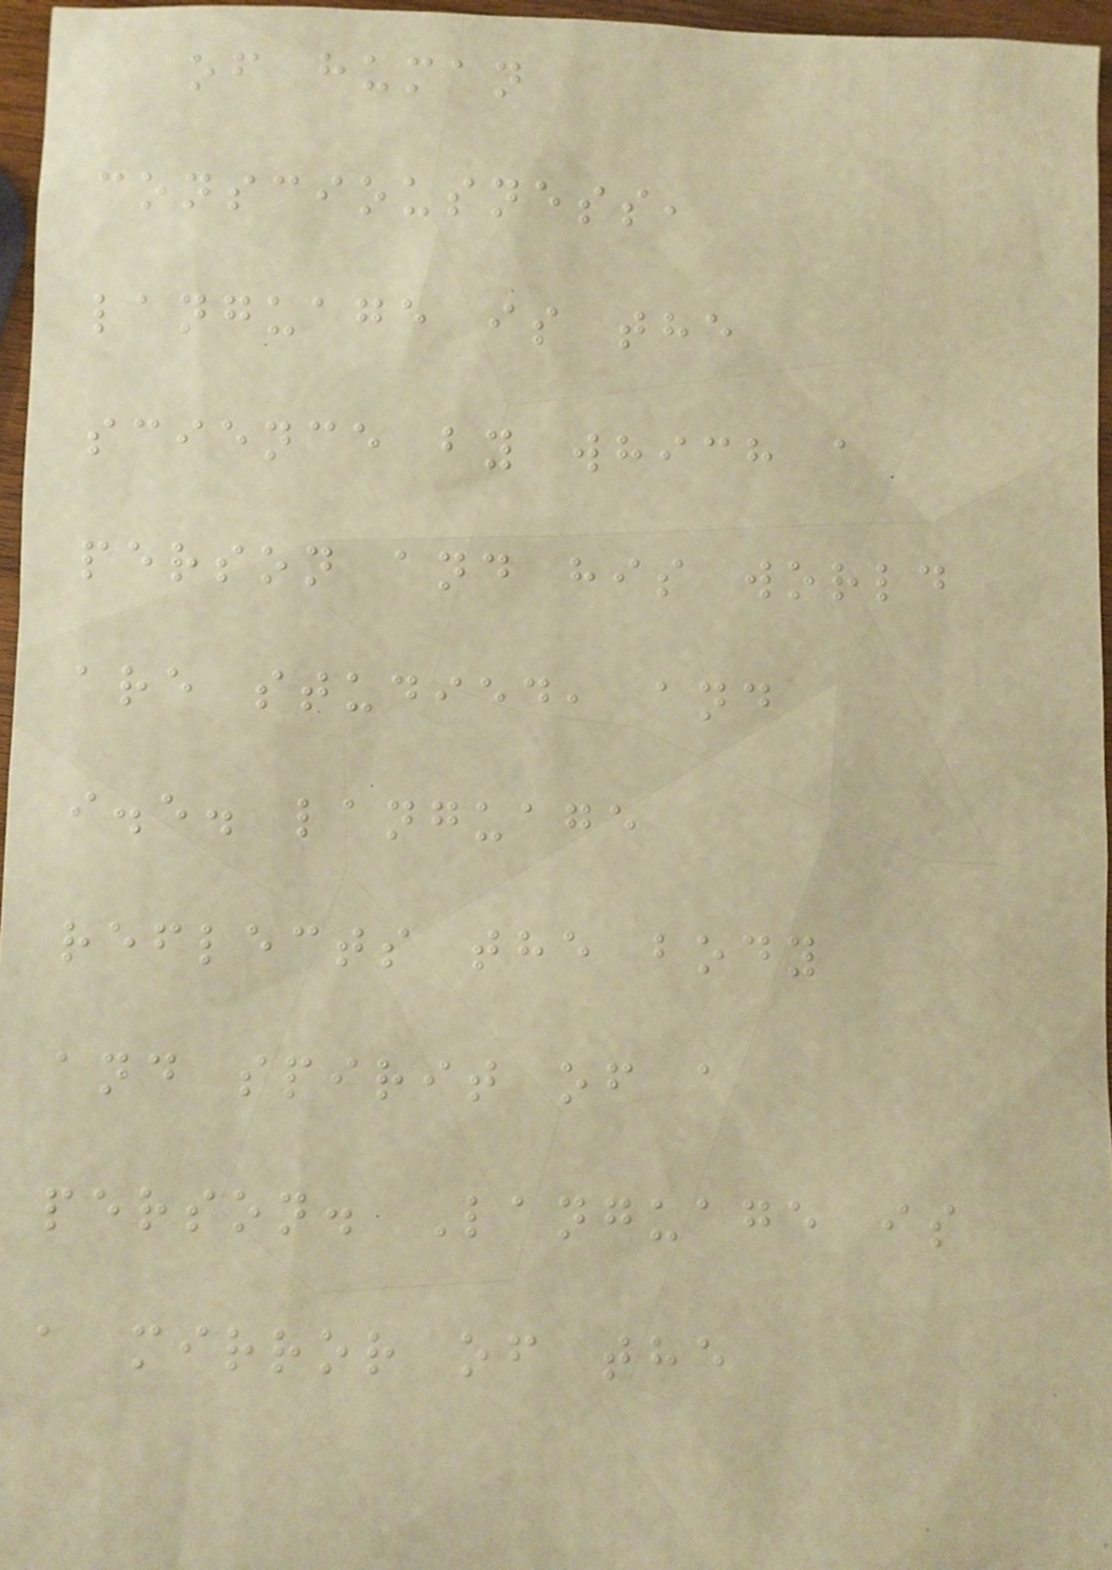of human
consciousness,
language is the
science by which a
person and his world
are studied, and
i.e. language
reflects the body
and spirit of a
person. Language is
a mirror of the
